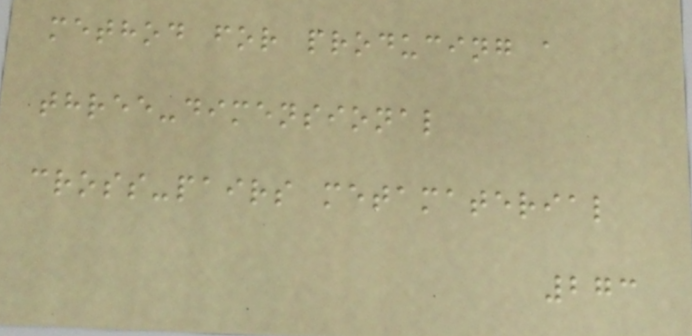method for producing a
three-dimensional
cross-pairs metamaterial
273
